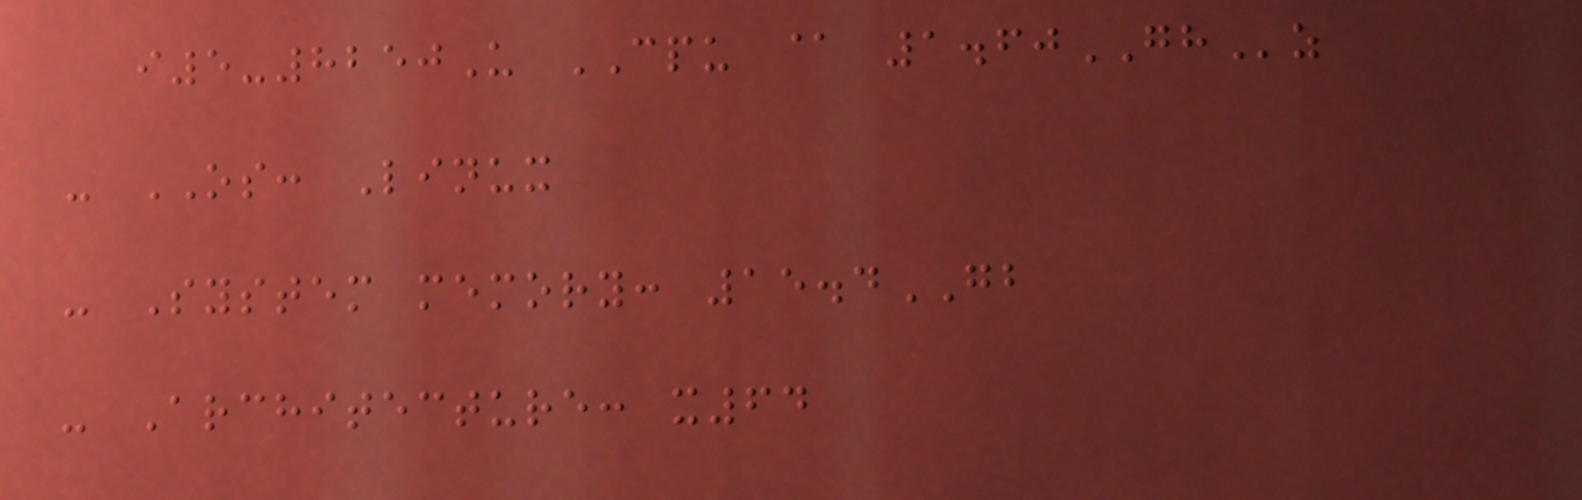i5-8250U CPU @ 1.60GHz
- OS: Linux
- System memory: 15.4GB
- Architecture: x64
